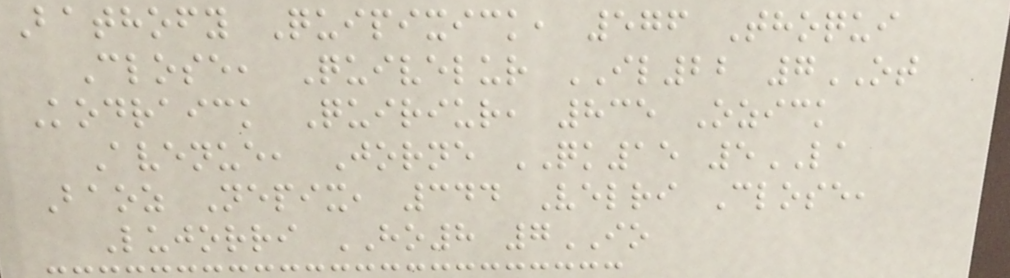Bathofy Quipixick, 576 Thoqui
Close, Quivelur IL22 7OT
Kodraick Quiriur, 835 Ozick
Avenue, Jorne QK15 5LA
Baoz Nepix, 344 Velri Close,
Lujorri HO8 7IO
